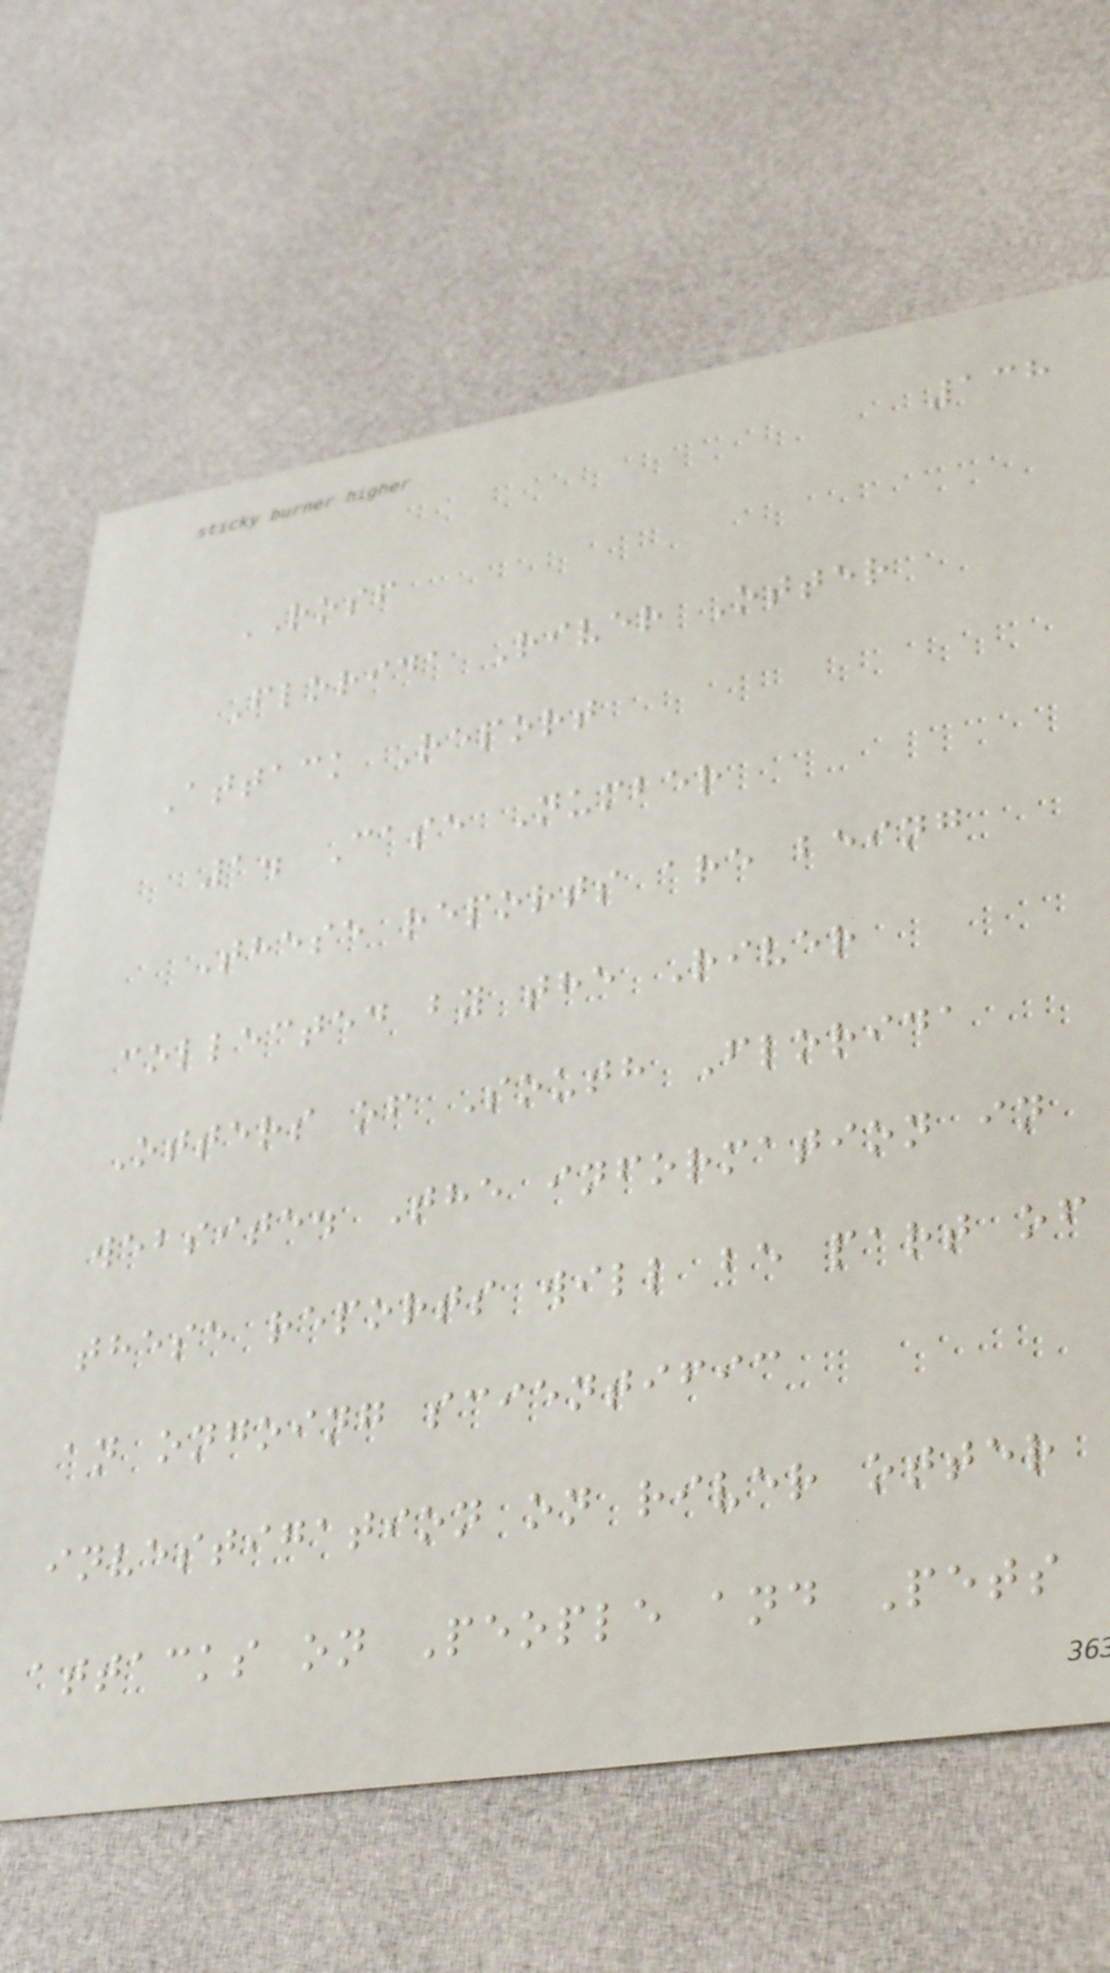138
ROSF
Florida River Otter
Attack Report
1. Case Number
These reports are being
collected by the River
Otters of South Florida
website. The information in
these reports will be part of
an ongoing scientific
investigation on river otter
attacks on People and Pets
